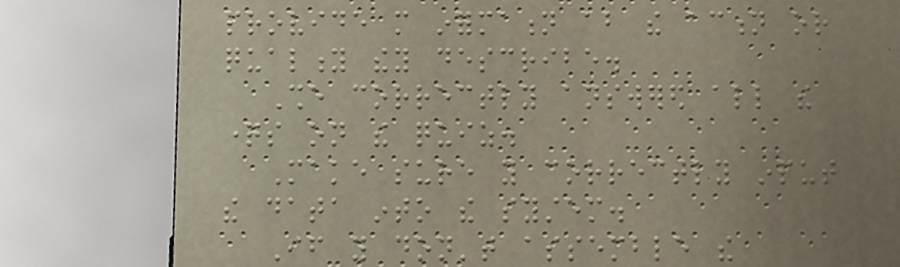provide more information about the action or
quality they describe.
She correctly answered all the
questions on the quiz.
Make sure you correctly input
the data into the system.
If you don't assemble the
